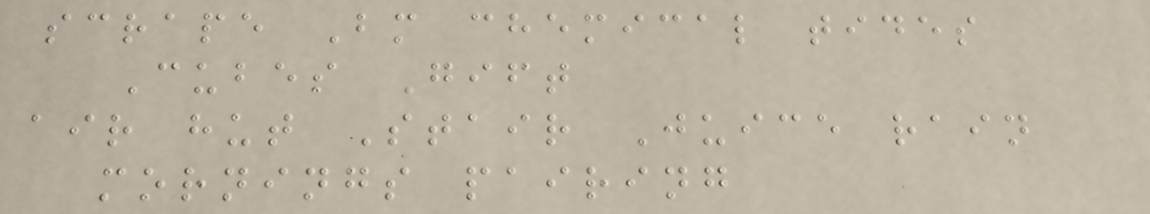scrape Bm chemical tides
Cubes Gift
air hut Stair Juice rain
mornings pairing
